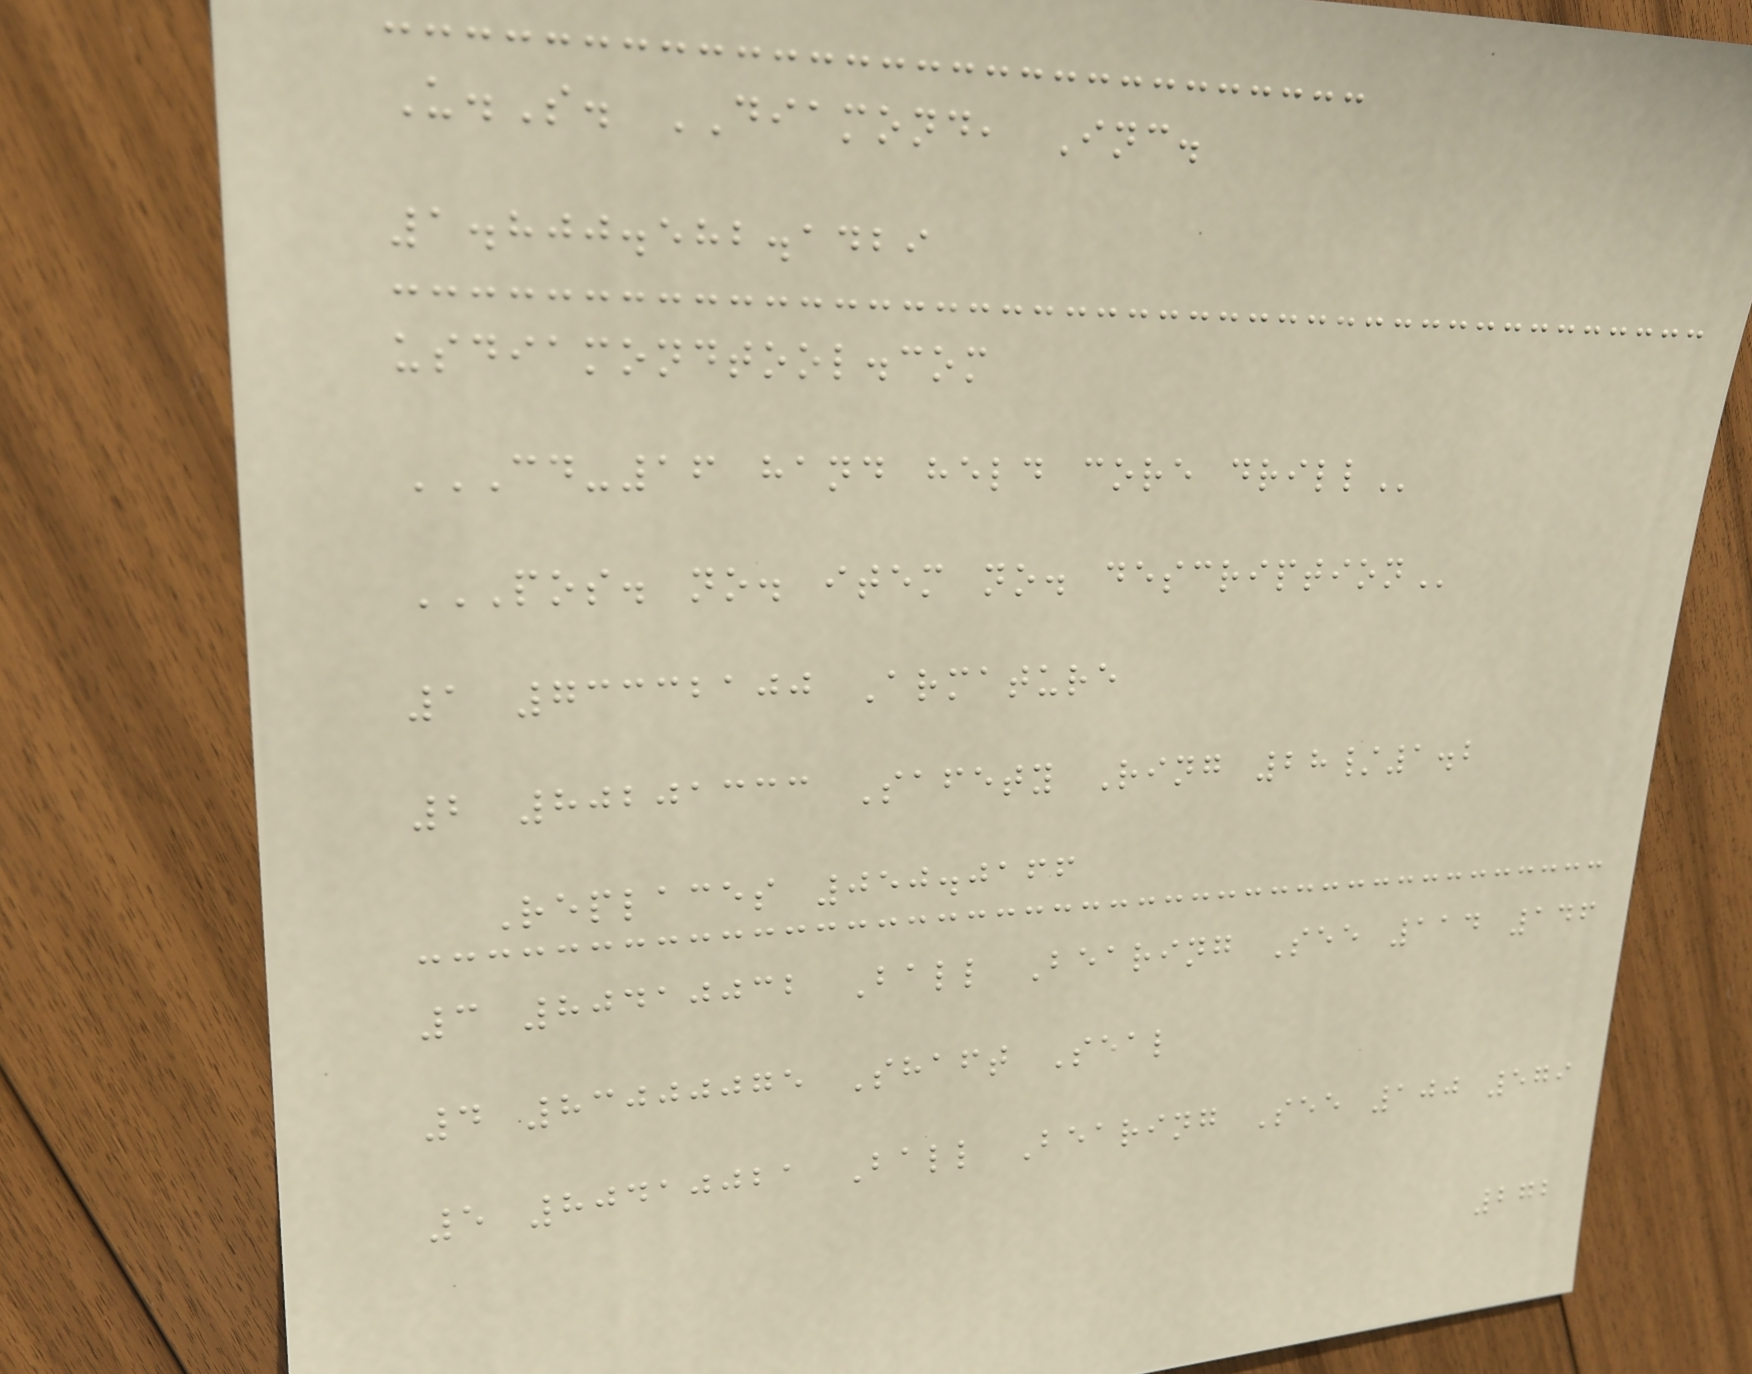U.S. DIAMOND, Inc.
1.800.582.1429
usdiamondtool.com
CD-16 HAND HELD CORE DRILL
POS. NO. ITEM NO. DESCRIPTION
1 73332100 Armature
2 80201333 Safety Ring 28/1.2
Replaces 050.0166
3 80410032 Ball Bearing See 114 146
4 83000075 Shaft Seal
5 80410021 Ball Bearing See 100 579
272
